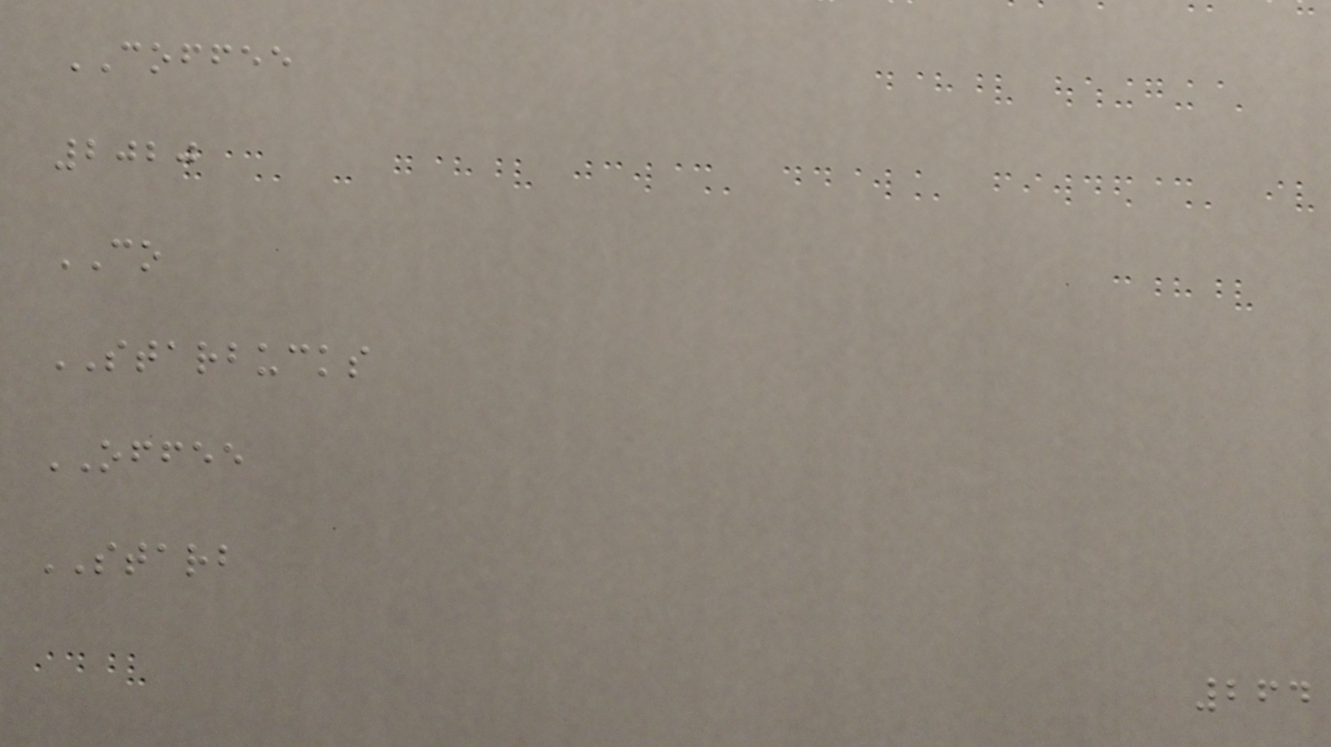COFFEE
2020
CO
STARBUCKS
OFFEE
STARB
264
